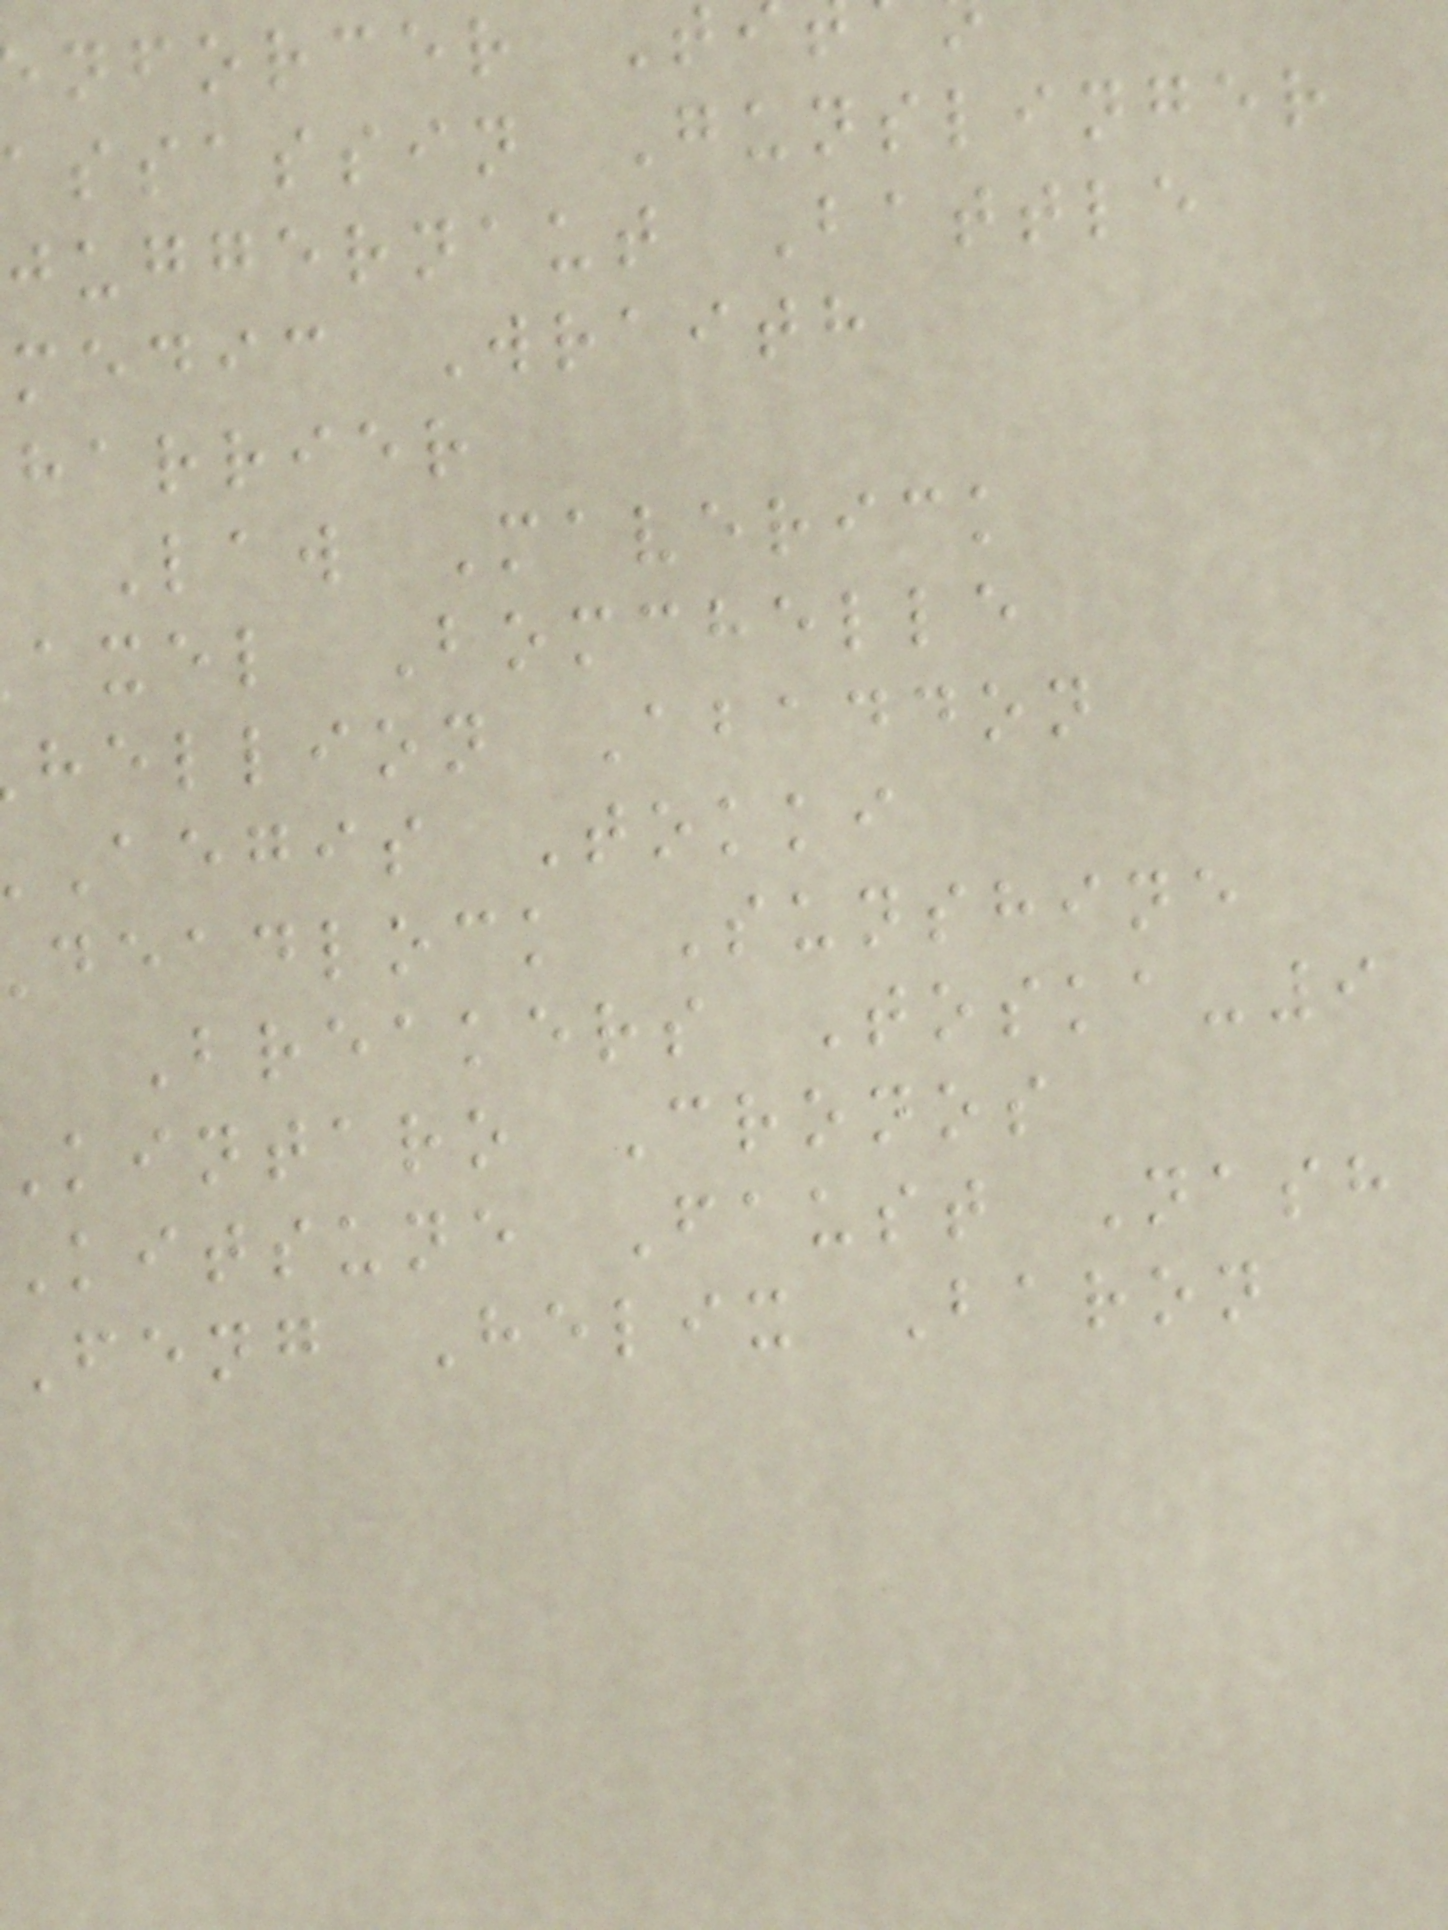nforcer T
assassin Gunslinger
juggernaut Battle
medic Wraith
harrier
Law Maverick
axel Bomchelle
hellion Abaddon
aegis Tokki
deadlock Sunshine
Breakers Toska-9
kintaro Cronos
Kitsune Faust Nash
Feng Helix Baron
